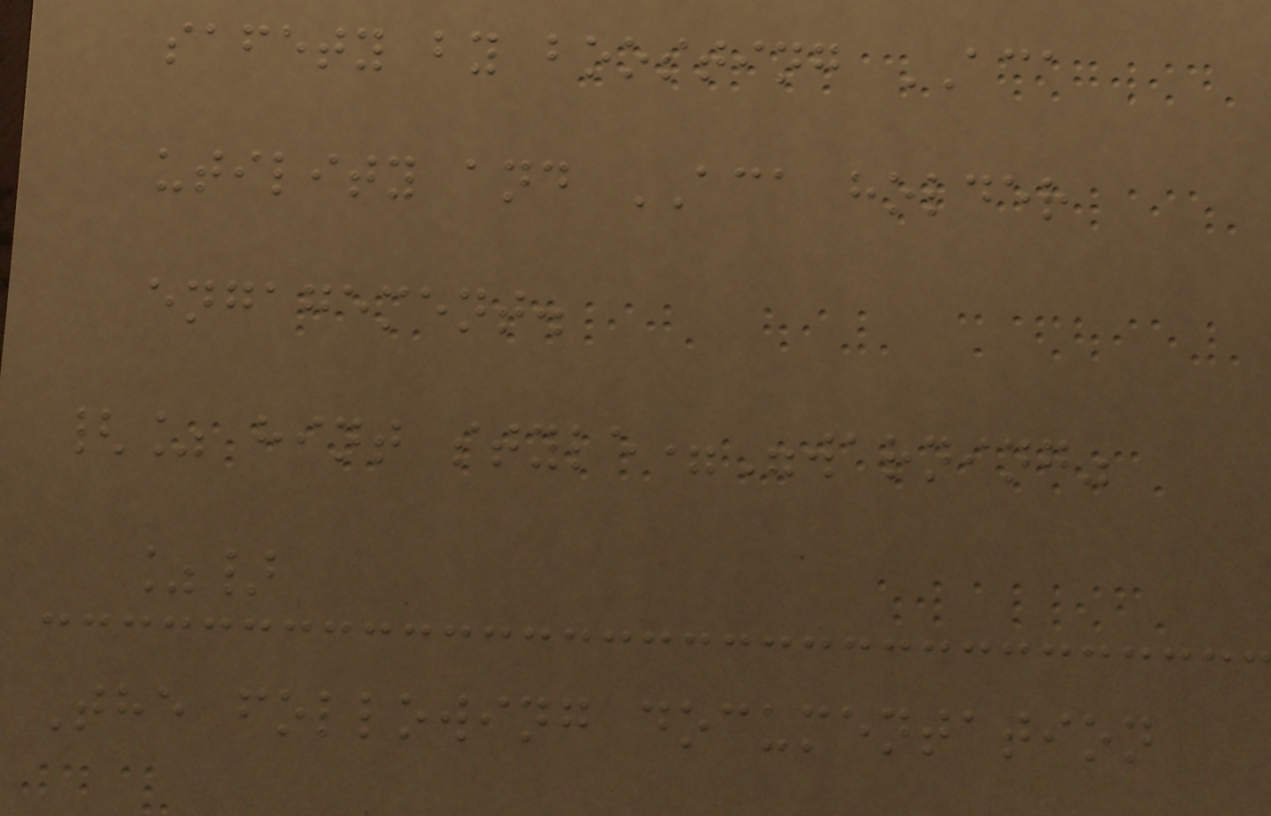safety by boosting ACA
utility and ACA holder
engagement.
{% hint style="warning"
%}
The following documentation
